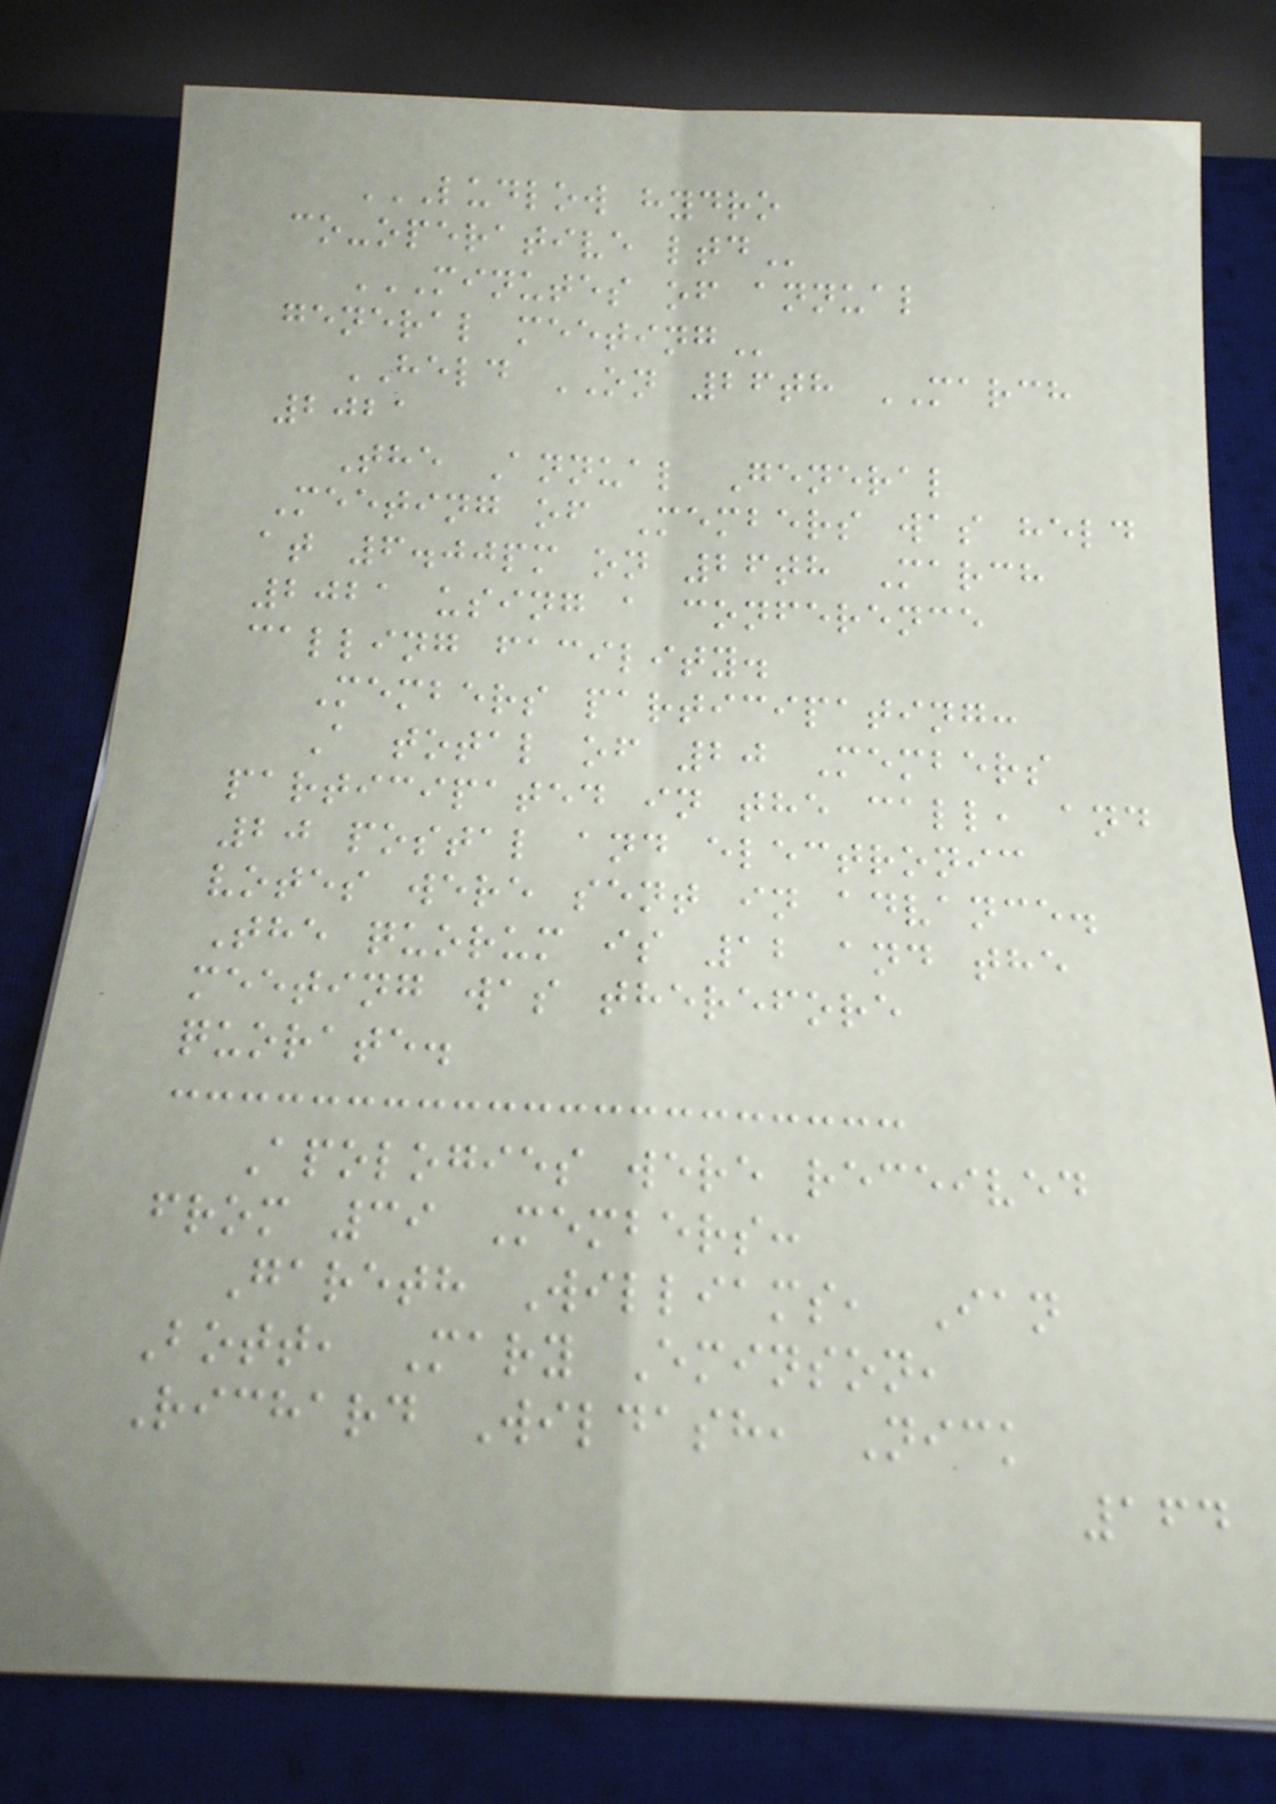LUDLOW HYDRO
CO-OPERATIVE LTD
MINUTES OF ANNUAL
GENERAL MEETING
HELD ON 26th MARCH
2021
The Annual General
Meeting of Members was held
at 6.00pm on 26th March
2021 using a conference
calling facility.
Members participating:
A total of 20 Members
participated in the call, and
20 postal and electronic
votes were sent in advance.
The quorum is 12 and the
meeting was therefore
quorate.
Apologies were received
from 39 Members:
Gareth Williams, Ian
Bott, Mary Eminson,
Richard Wildash, Nick
164
